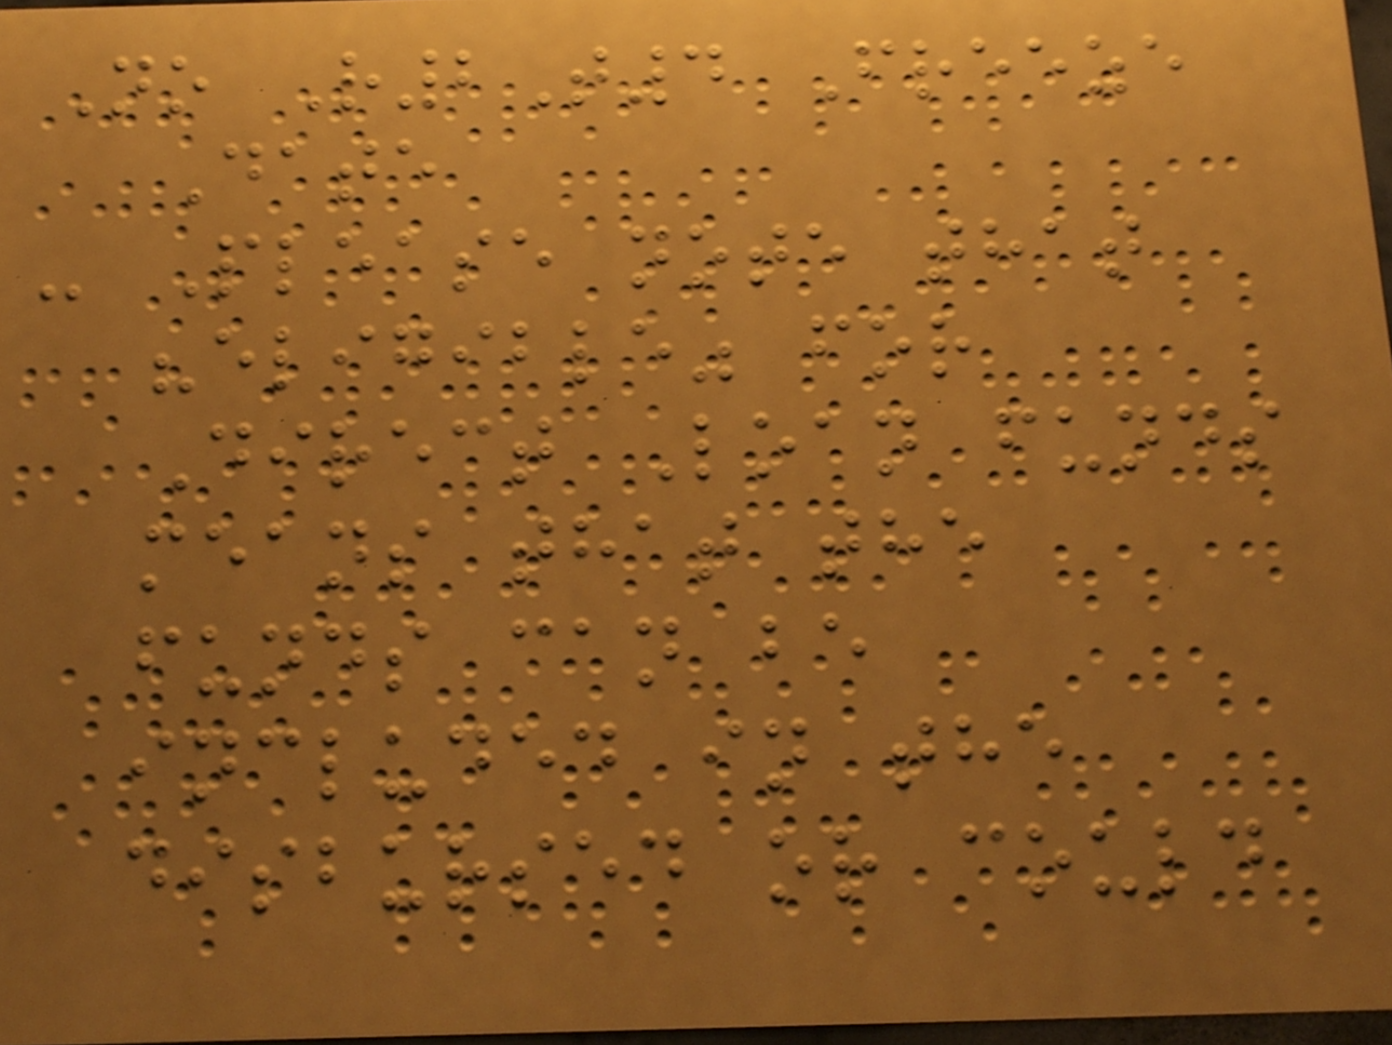No R2T4 Freeze
Date
- Please note that
"eligible" for
Direct Loan funds
means that the
funds can be
included in the
disbursed or could
